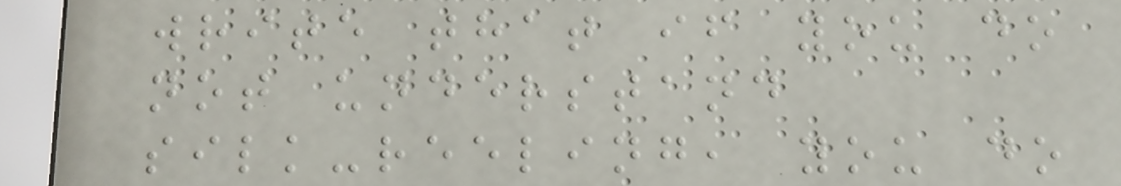write that if you do
not understand
silk-reeling, you do
